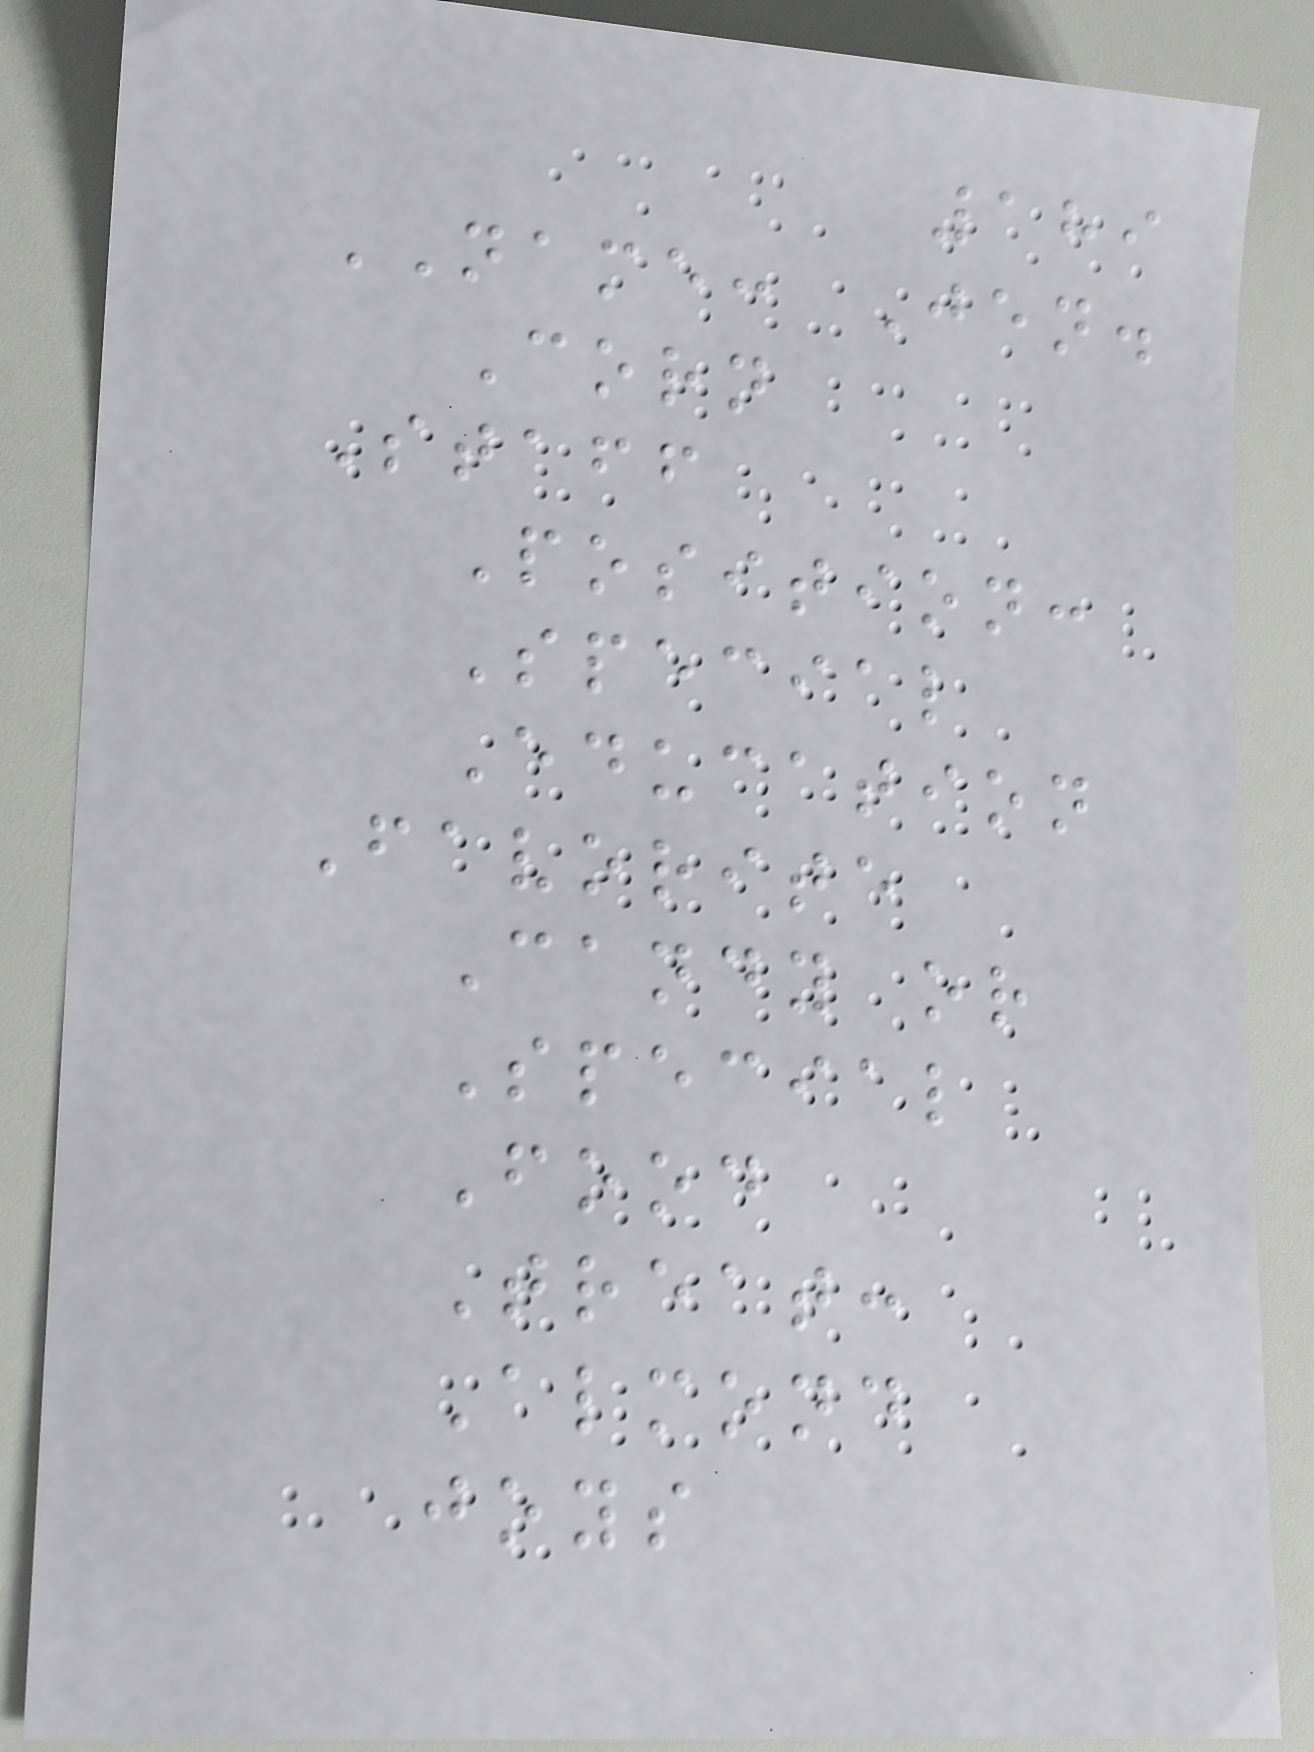189
NAME: Jen.
Corn
Staff
Position:
Special
Education
Favorite
Candy or
Special
Food
Treat:
Almond
joys
